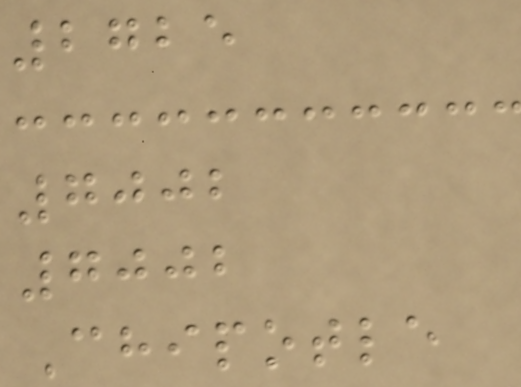2725
7002
7002
Chipotle
